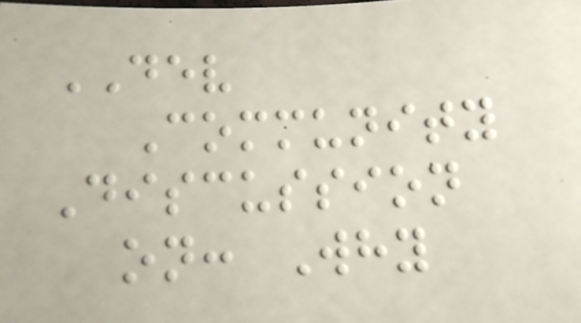DEV
Community
Discussion
on: Why
